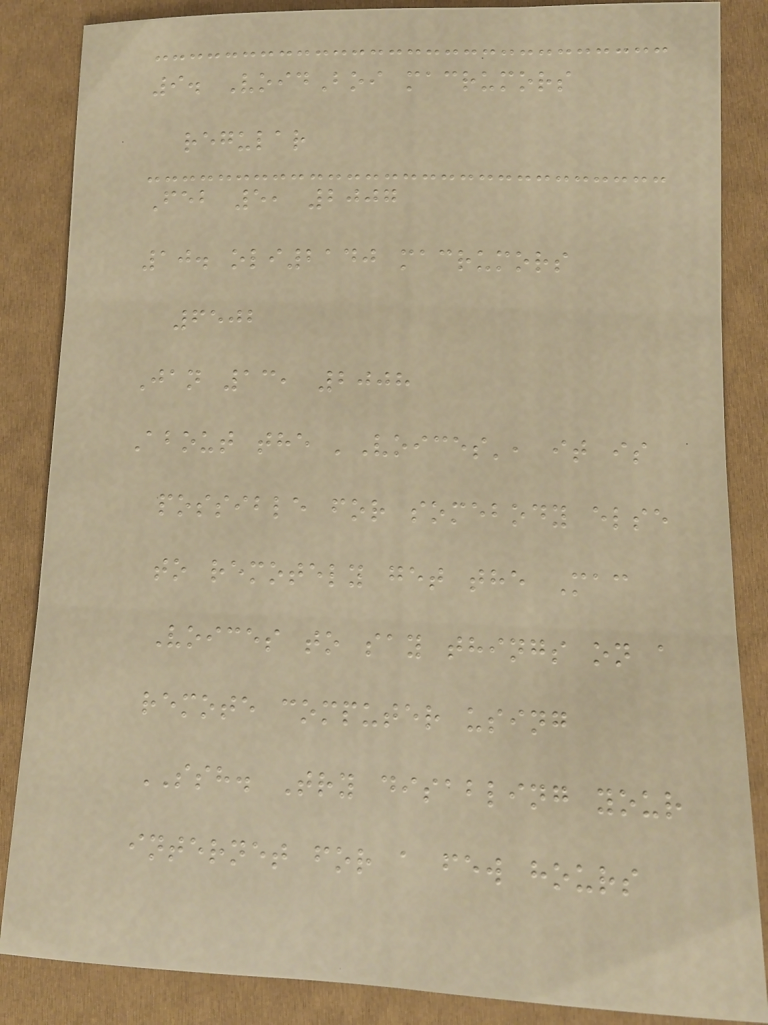9. VoidBoi macrumors
regular
Feb 5, 2007
10. oli2140 macrumors
6502
Jan 13, 2008
About the 'Voices', it is
possible for somebody else
to remotely get the Mac
Voices to say things on a
remote computer using
SSH. Try disabling your
internet for a few hours
